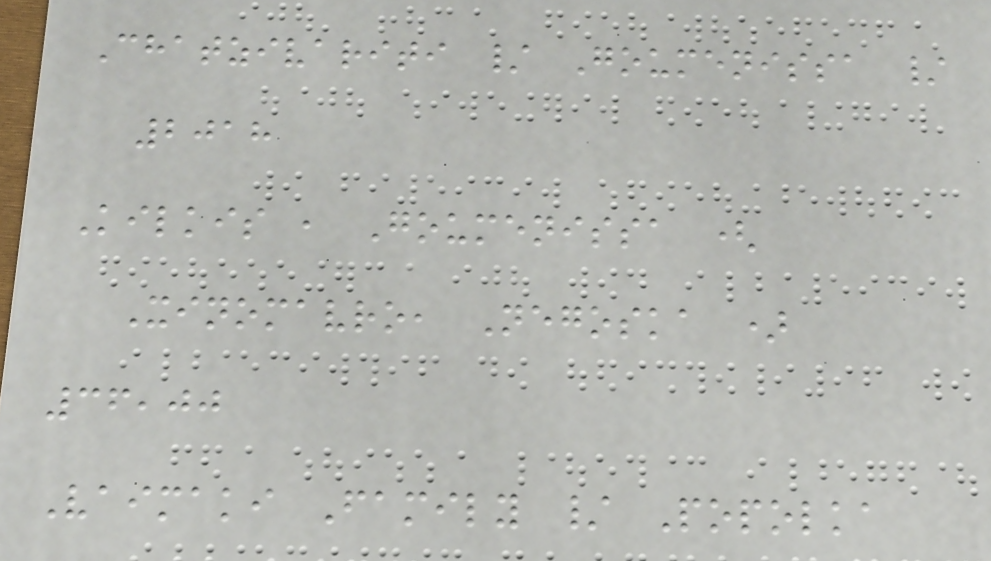Chatzivariti / Goumenissa /
2018
Kilkis , Goumenissa (
Xinomavro, Negoska )
36,00
Vaimaki Family / Popolka
